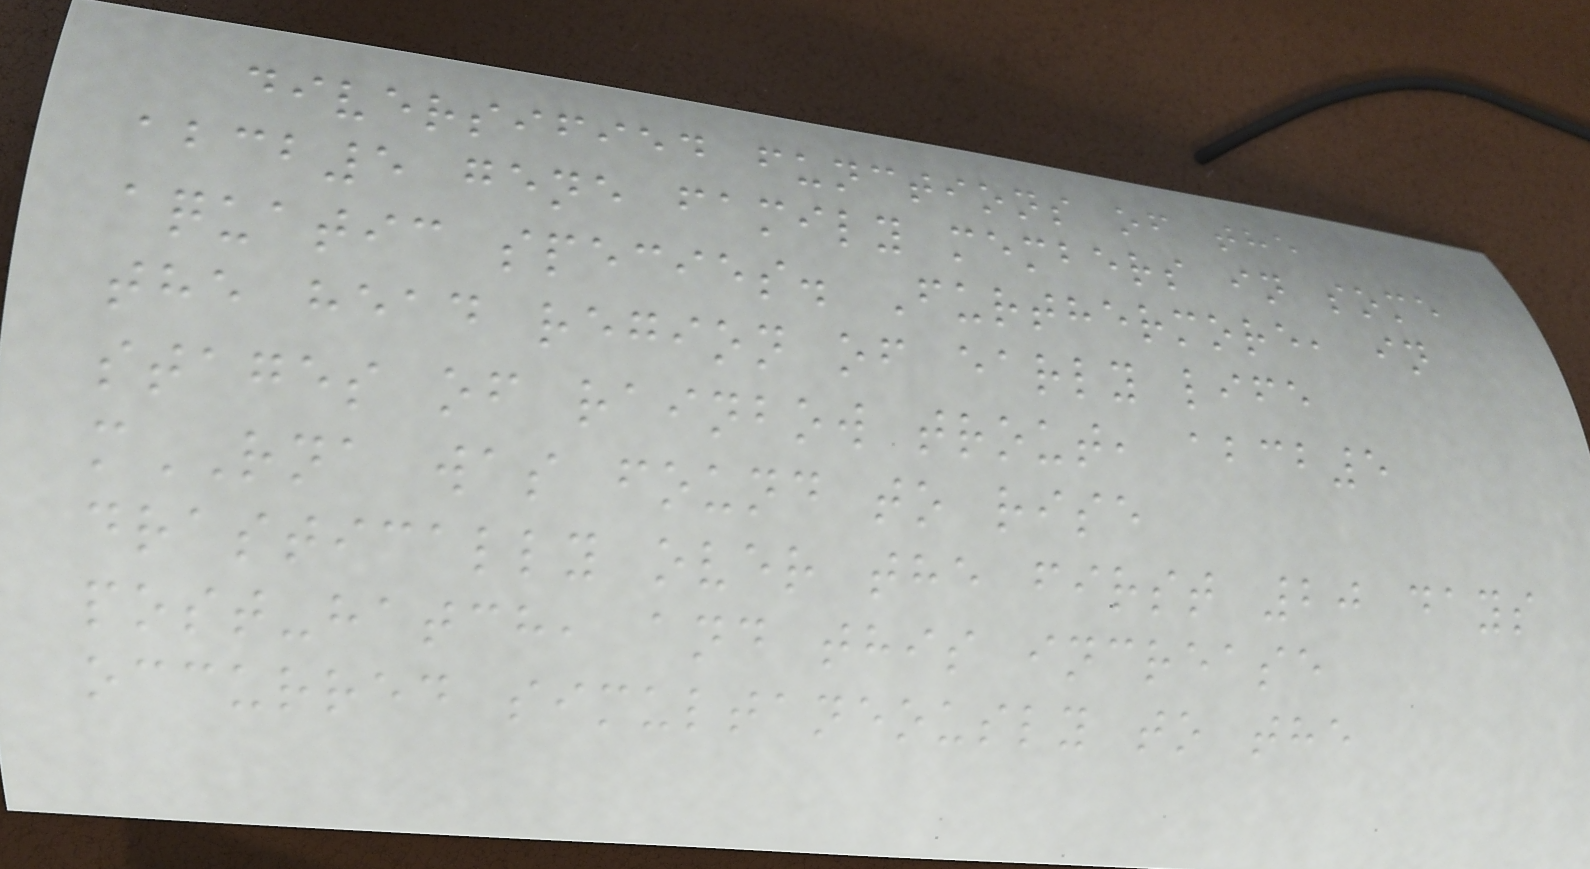diversified functions of the
abcb5 gene family members in some
aquatic species. Furthermore, in
the head region of early life
stages of rainbow trout, abcb5
mRNA was found to rise
drastically over the first 20 days
post-hatch, and this increase
occurred simultaneously to the
